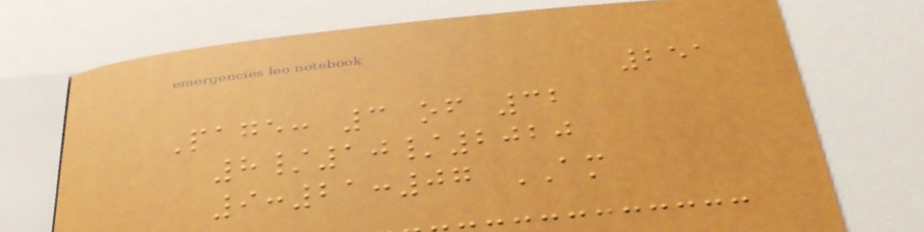251
Page: 3 of 32
8/10/2020
9:21:07 AM
